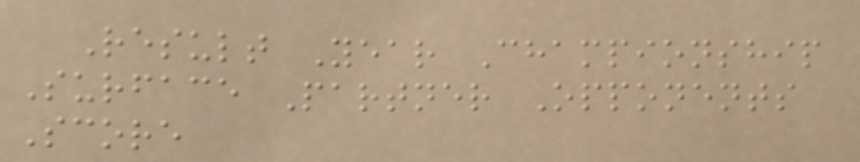Result Year Championship
Surface Partner Opponents
Score
